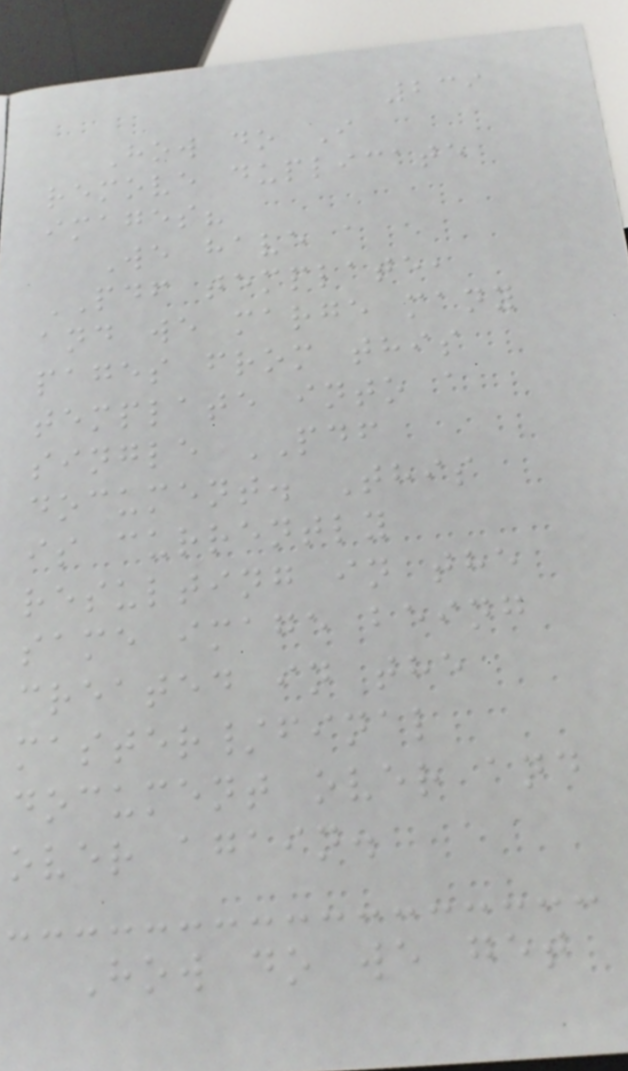239
How do I
remove duplicate
images?
We have a
PDF template,
and we marge many
pages from this
template into a
single PDF
document. This
is currently
resulting in the
same image being
created in the
master/final
document over and
over again.
How do we get
